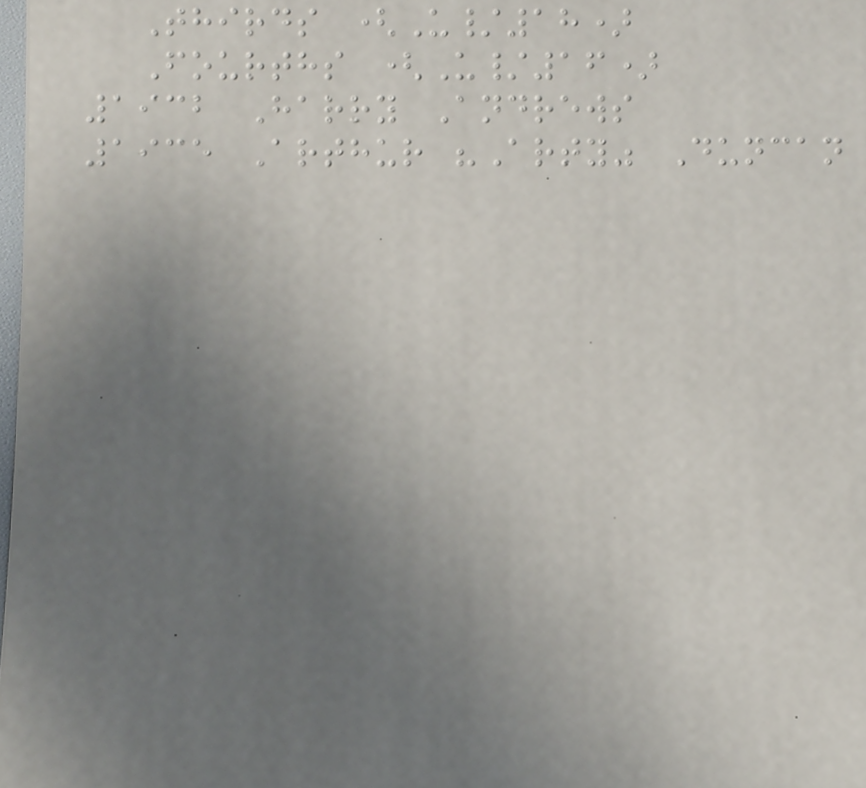Thirds (U/18)
Fourths (U/16)
1932 Harry Andrews
1935 Arthur "Arty" Duncan
